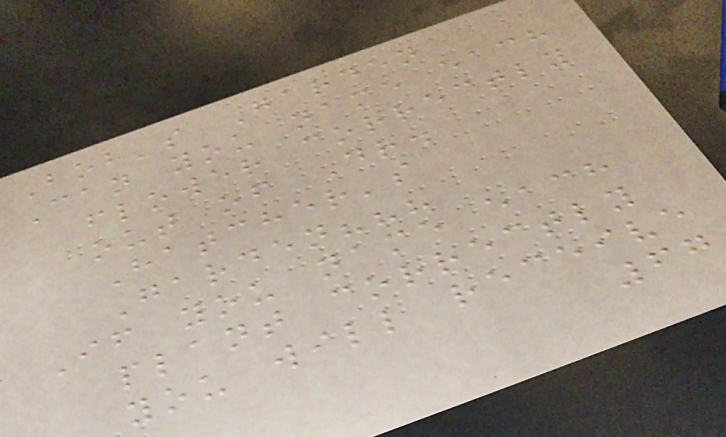Bob's Garden
Can you name each
flower correctly
out of Dr.
Hatcher's
Garden???
If you name each
plant correctly
you will receive
67
